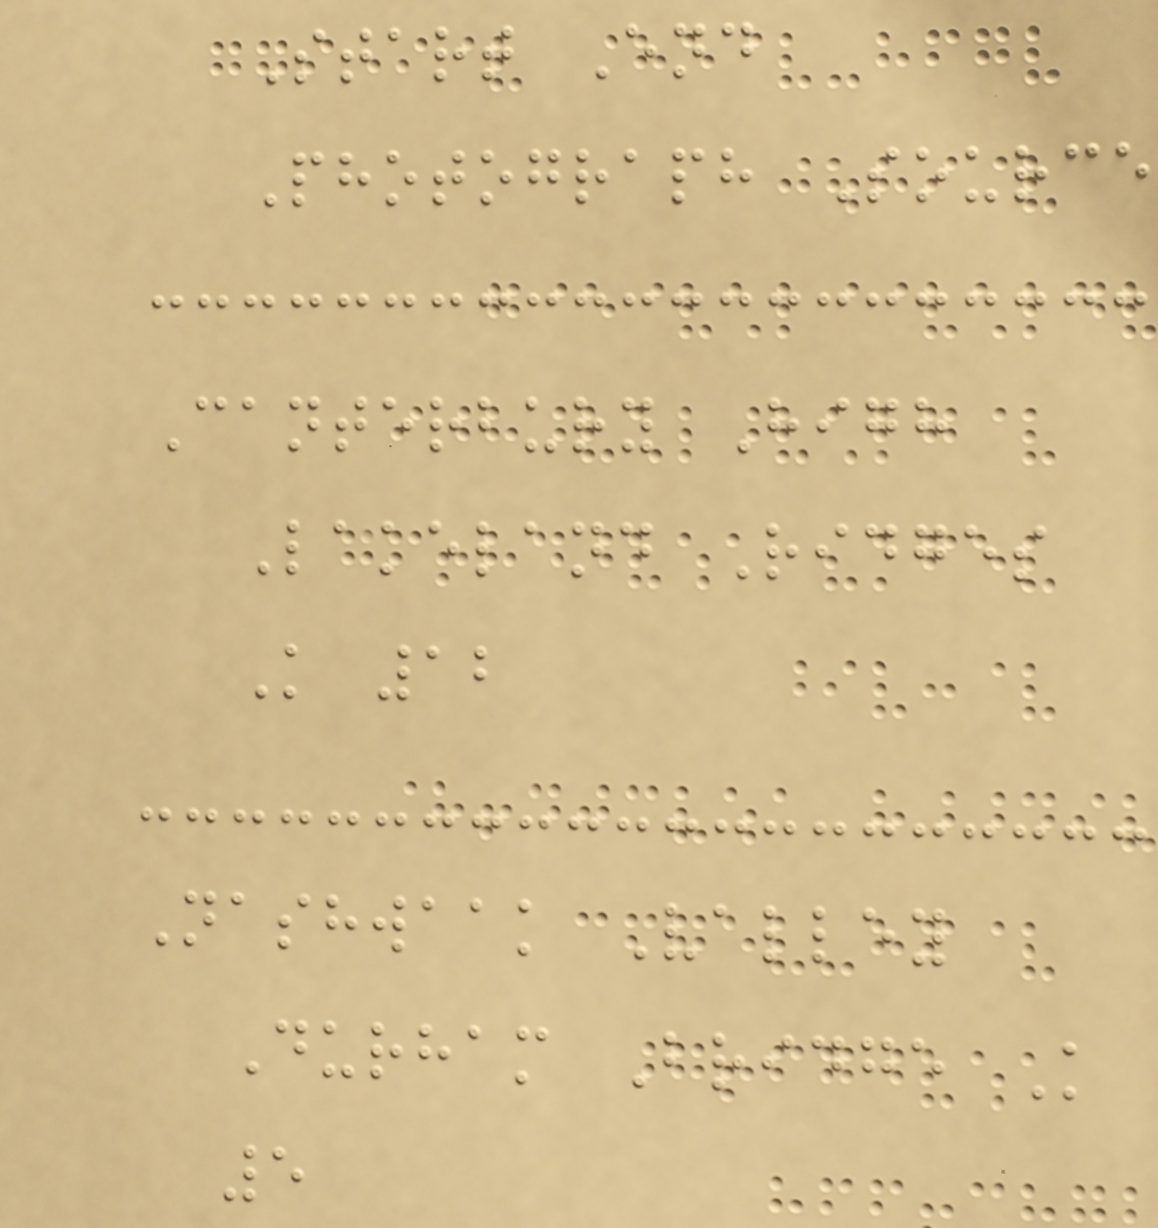Start End
Photograph Source
Canterbury High
Lakeland Ridges
K 12
Nashwaak Valley
Durham Bridge K
5
